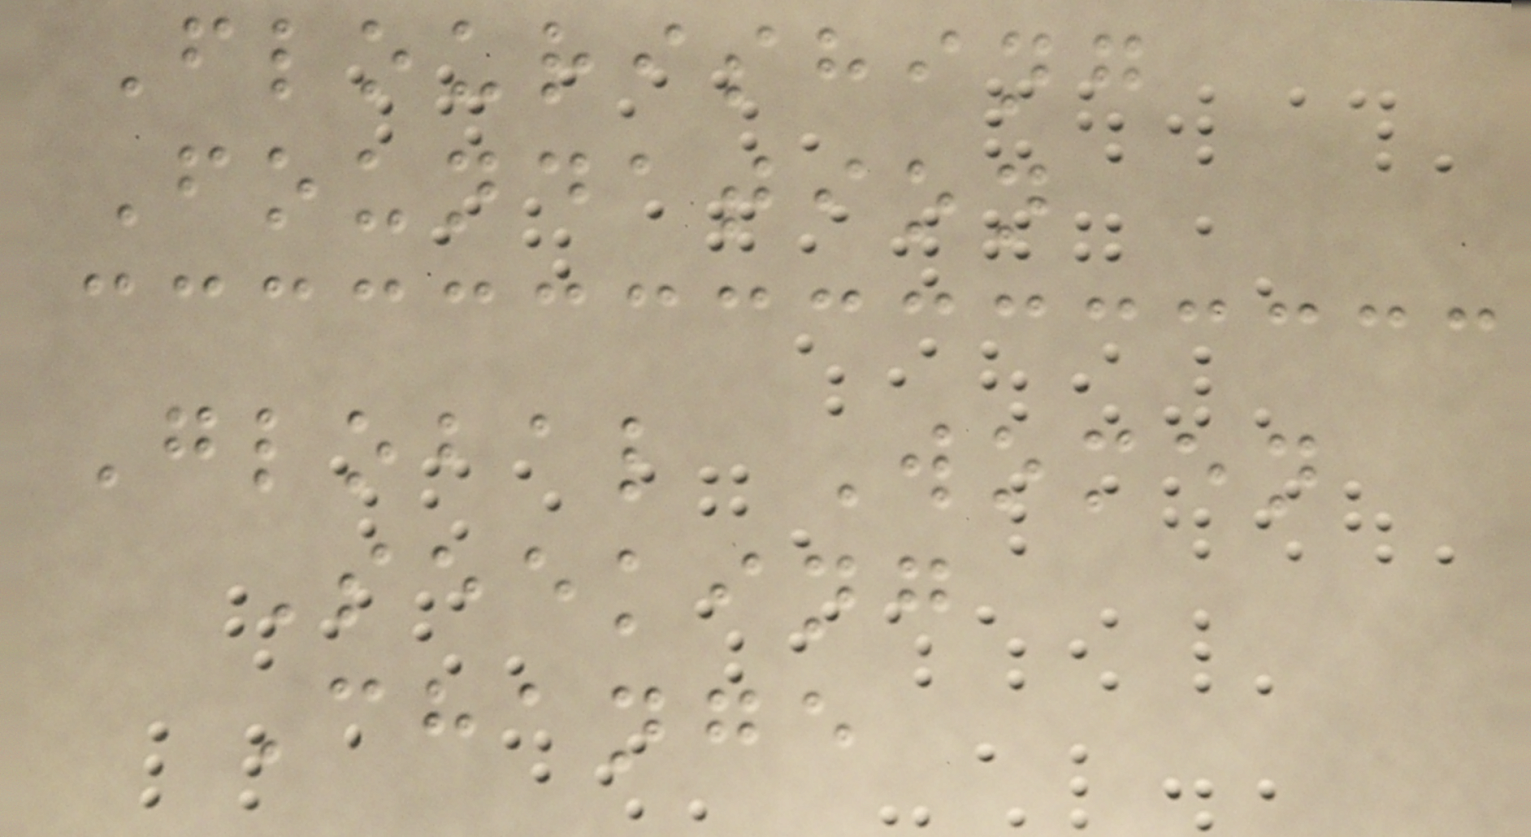Flourishing
Foundation
Global Women
Seeking
Change
